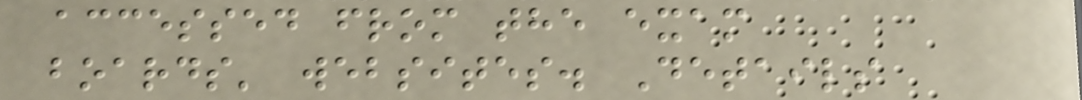accessed from the exam
boards' websites. Details
